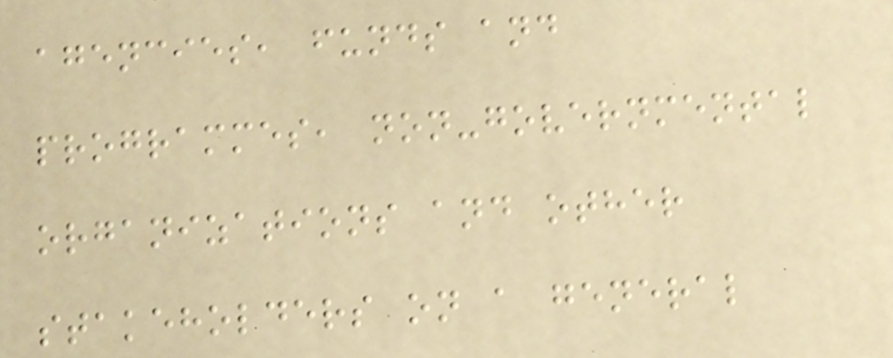agencies, funds and
programmes, non-governmental
organizations and other
stakeholders on a general
